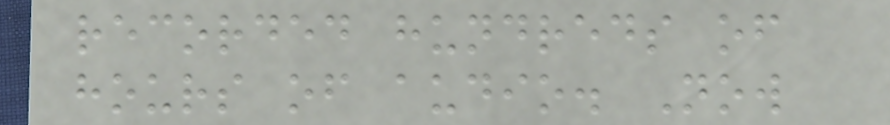recorded hundreds of
hours of audio. Now
